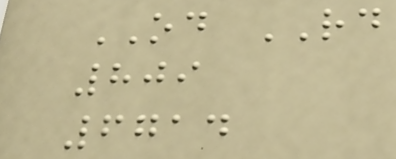OD RD
809
6714
